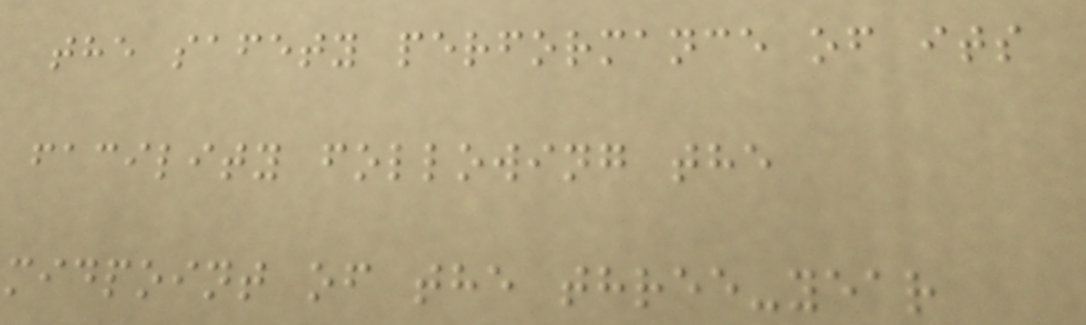the safety performance of its
facility following the
midpoint of the three-year
